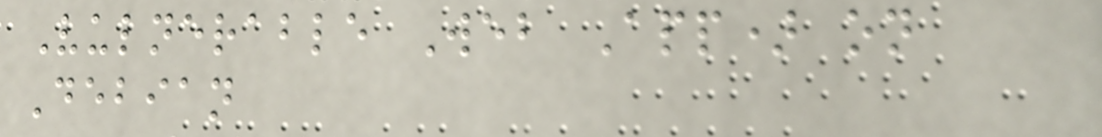Vulnerable Web App) on
Debian
